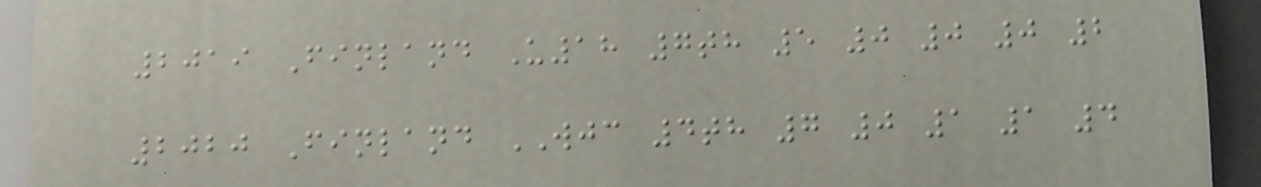2019 Finland U18 7th 5 0 0 0 2
2020 Finland WJC 4th 7 0 1 1 4
